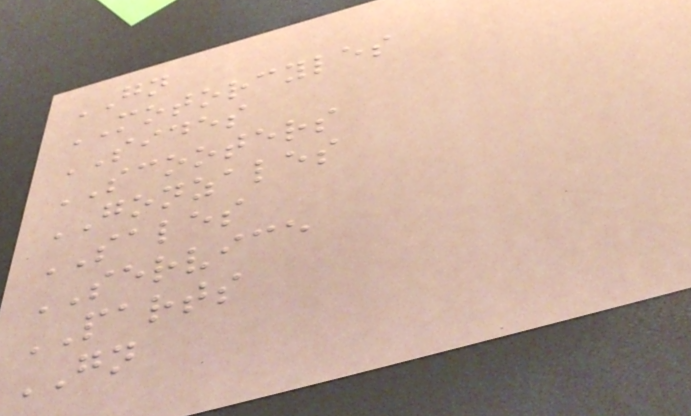GN
MOTORCYLES
SIDES
SCOOTERS
GONZALES
SALES
SERVICE
PARTS
GN
